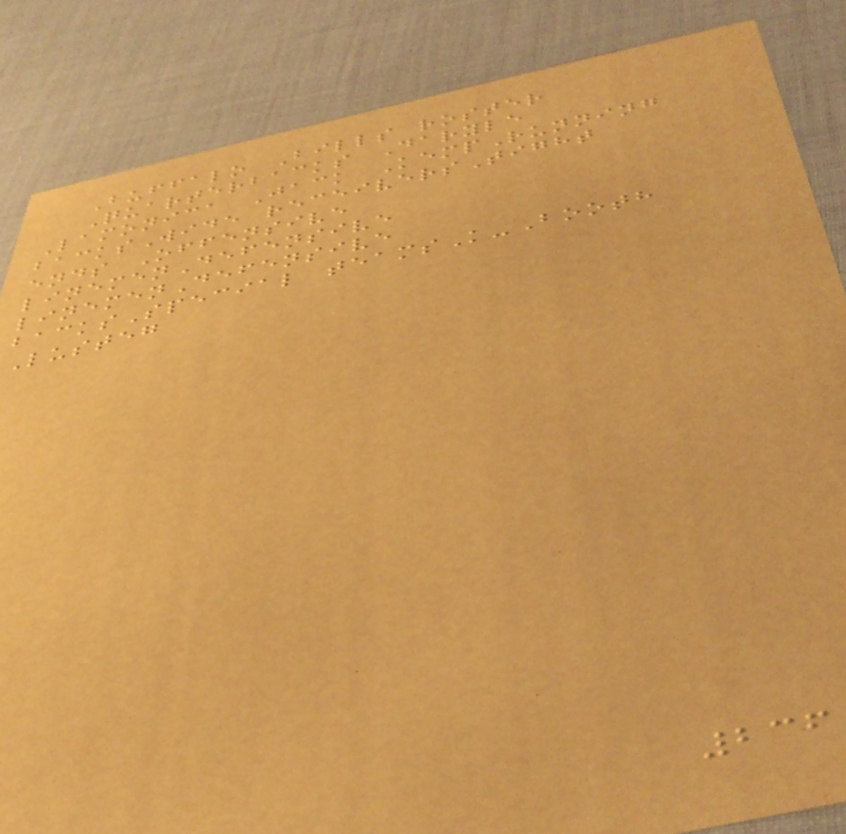Buffalo Bills roster
Quarterbacks Daryle
Lamonica Jack KempRunning
backsWide receiversTight
ends Offensive
linemenDefensive
linemenDefensive
backsSpecial teamsK-Booth
Lusteg
236
